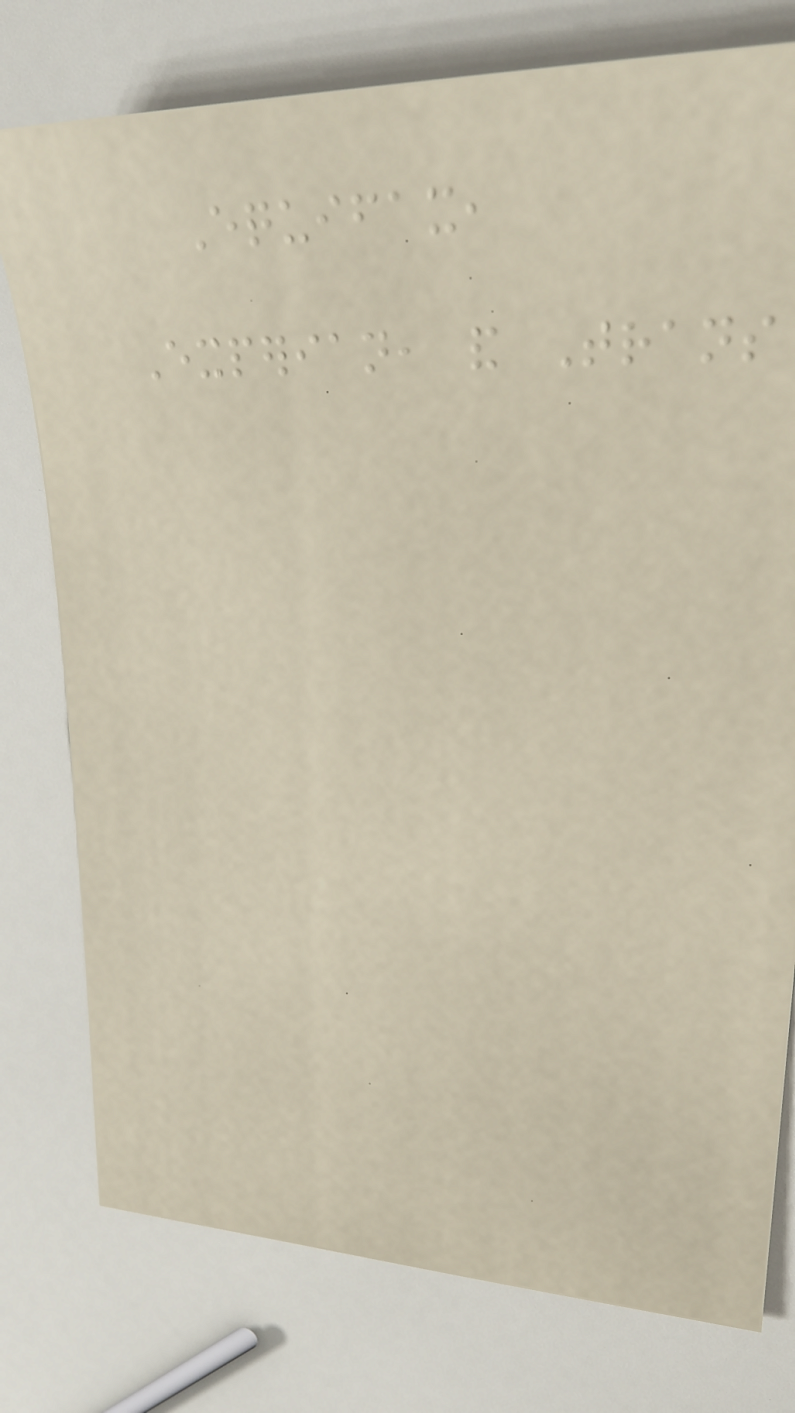Equifax,
Experian, and Trans
